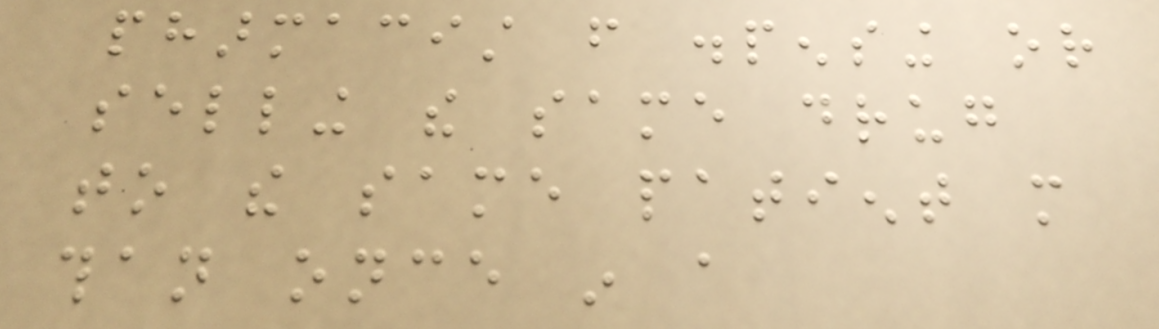pharmacist from dispensing or
selling the same drug
to the same patient more
than once in a
